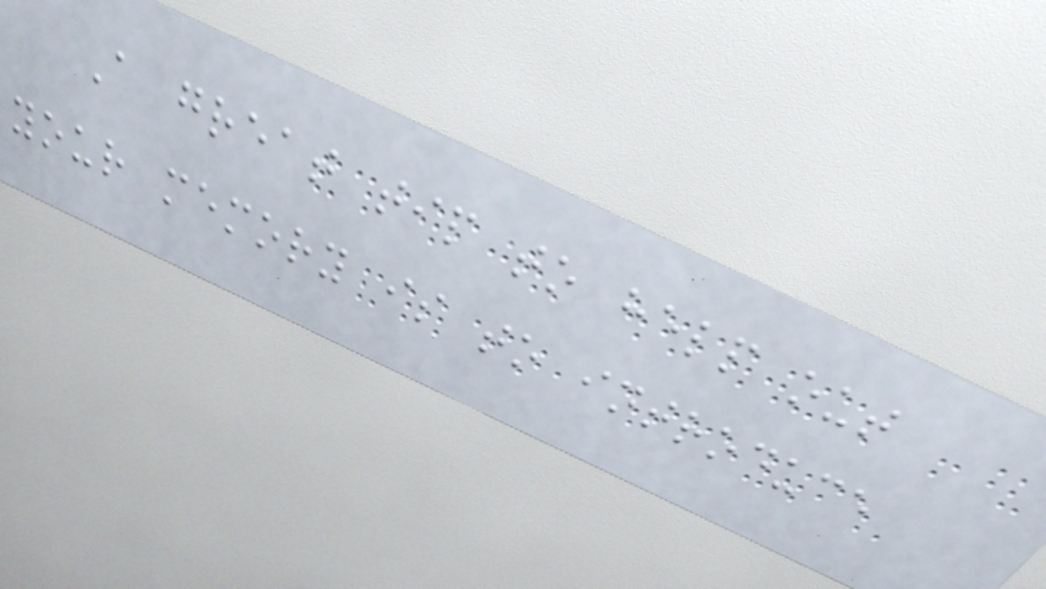A great tip to help out
your memory is to introduce
